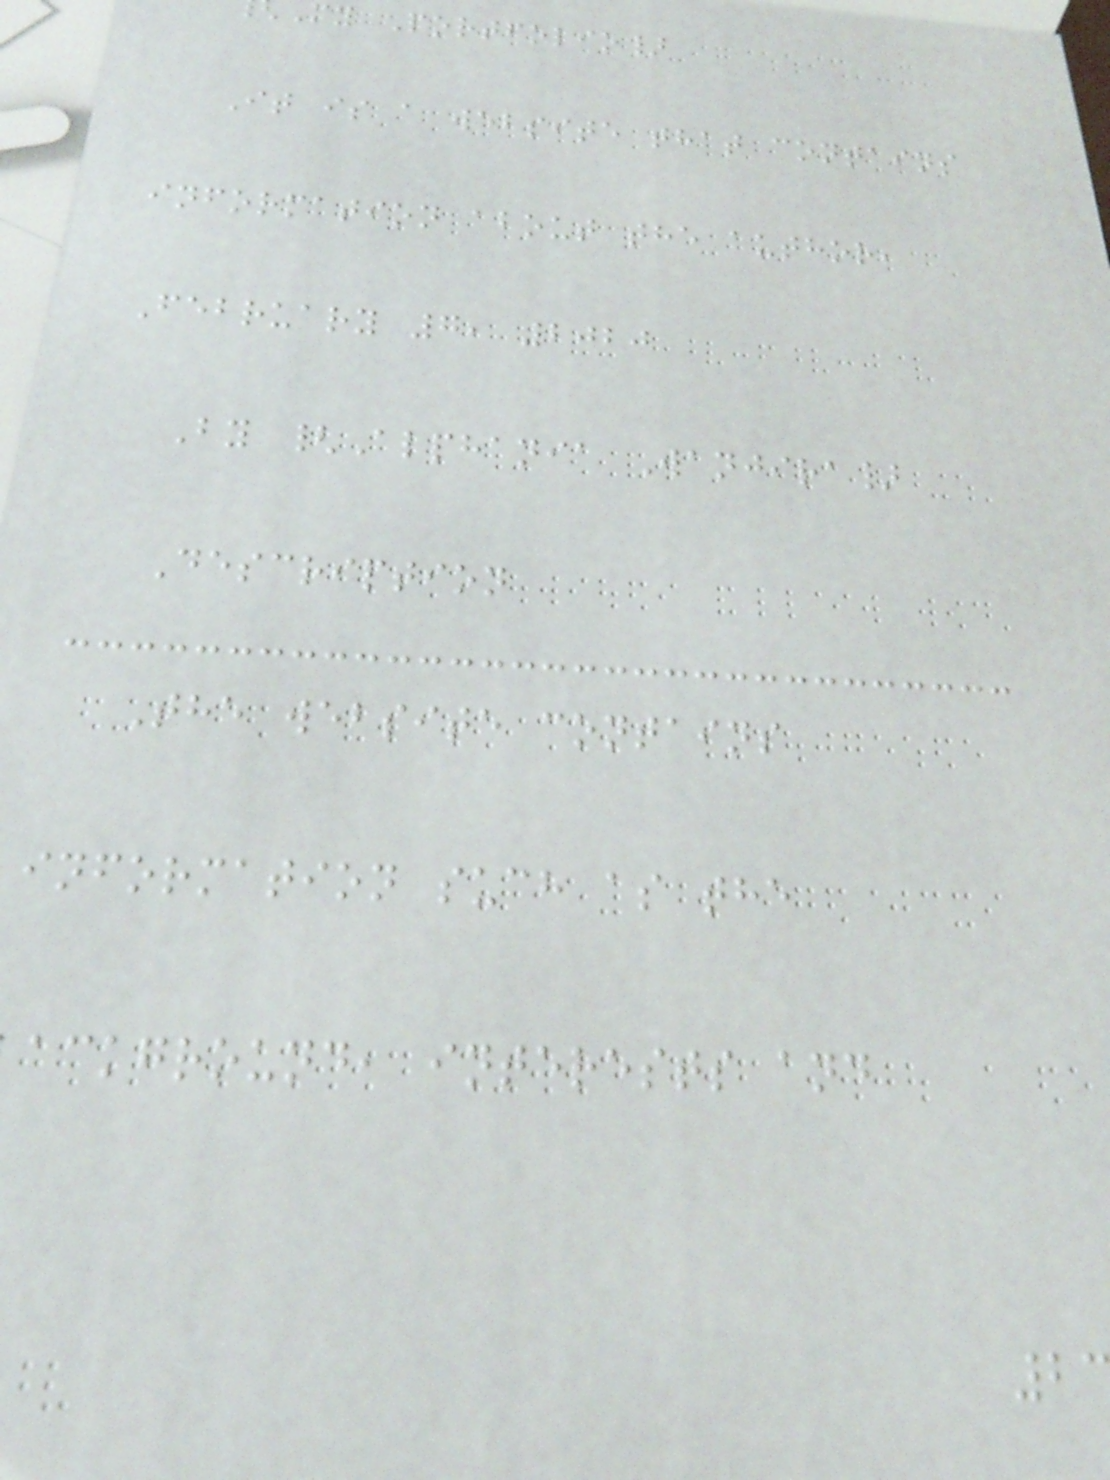my Portfolio}
It is a website that contains
information about the author,
February 7, 2020
By {Alphania Wanjira}
Description
The website contains
information such as the
ackground, interests and
